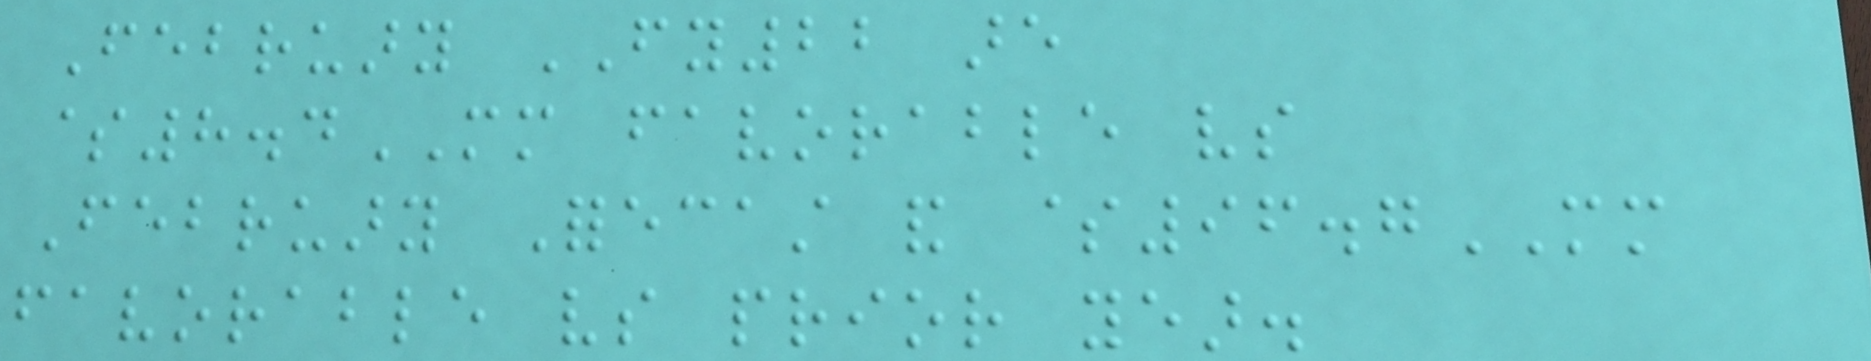February FY22 are
$8.4MM favorable vs
February Forecast and $96.7MM
favorable vs prior year.
